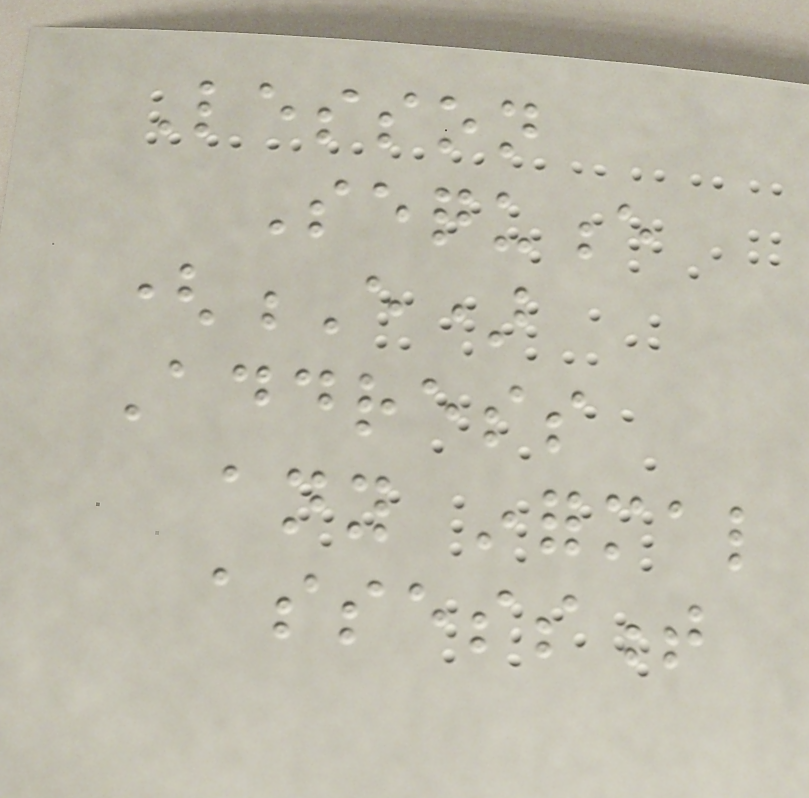Lesson
Sequence
(E)
Address
any informal
assessment
